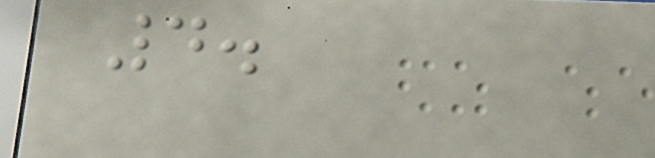4.
